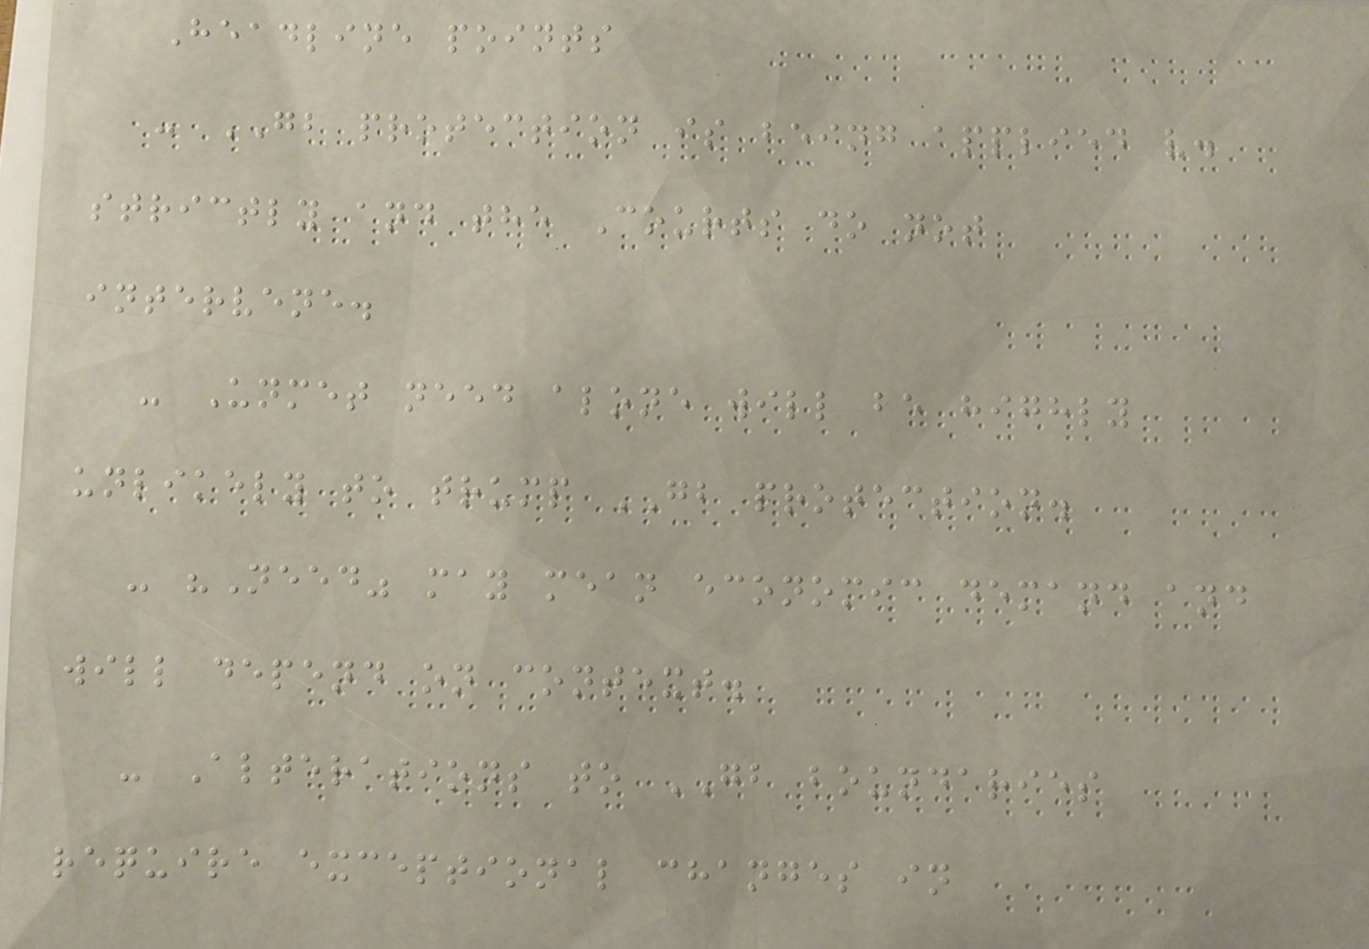Headline points
- GB protection is being applied v.
strictly and the Courts do not
intervene.
- Unmet need alone will be highly
unlikely to trump GB protection.
- "Need" may mean economic demand and
will depend on context.
- Alterations to GB boundaries
require exceptional changes in
